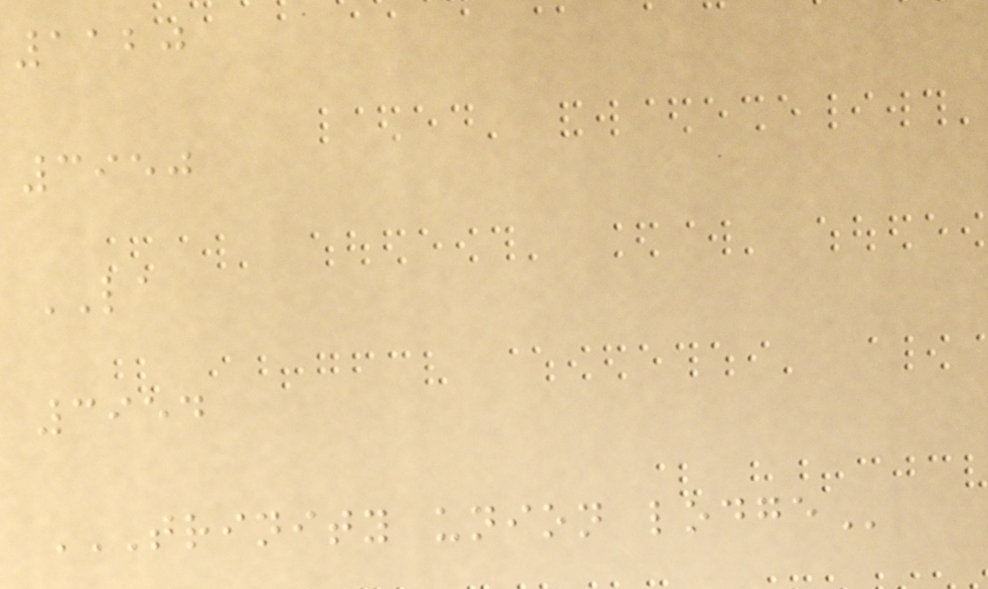1120
3950
LA
3954
TRINITY UNION LODGE
